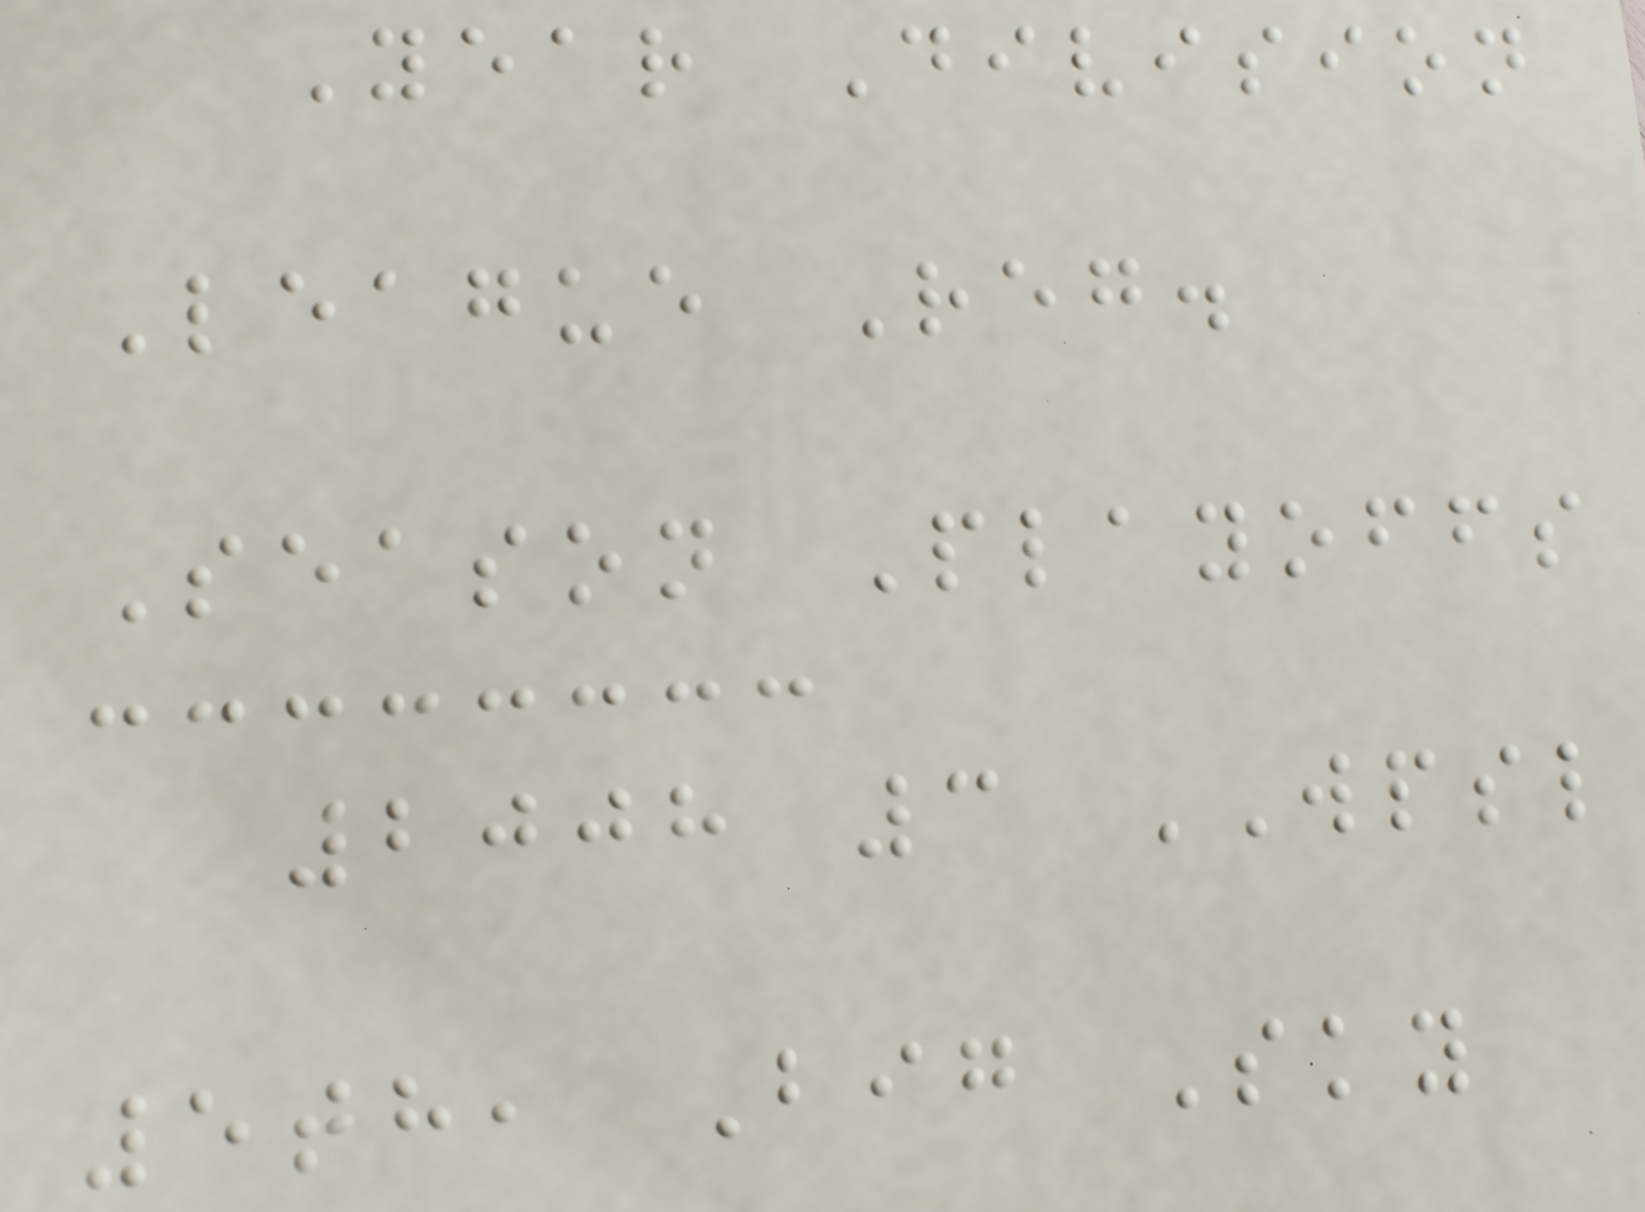Year Division
League Reg.
Season Playoffs
2008 3 WPSL
5th, Big Sky
